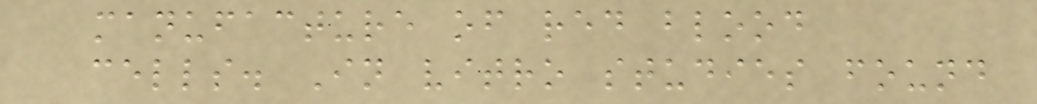manufacture of red blood
cells. In vitro studies found
